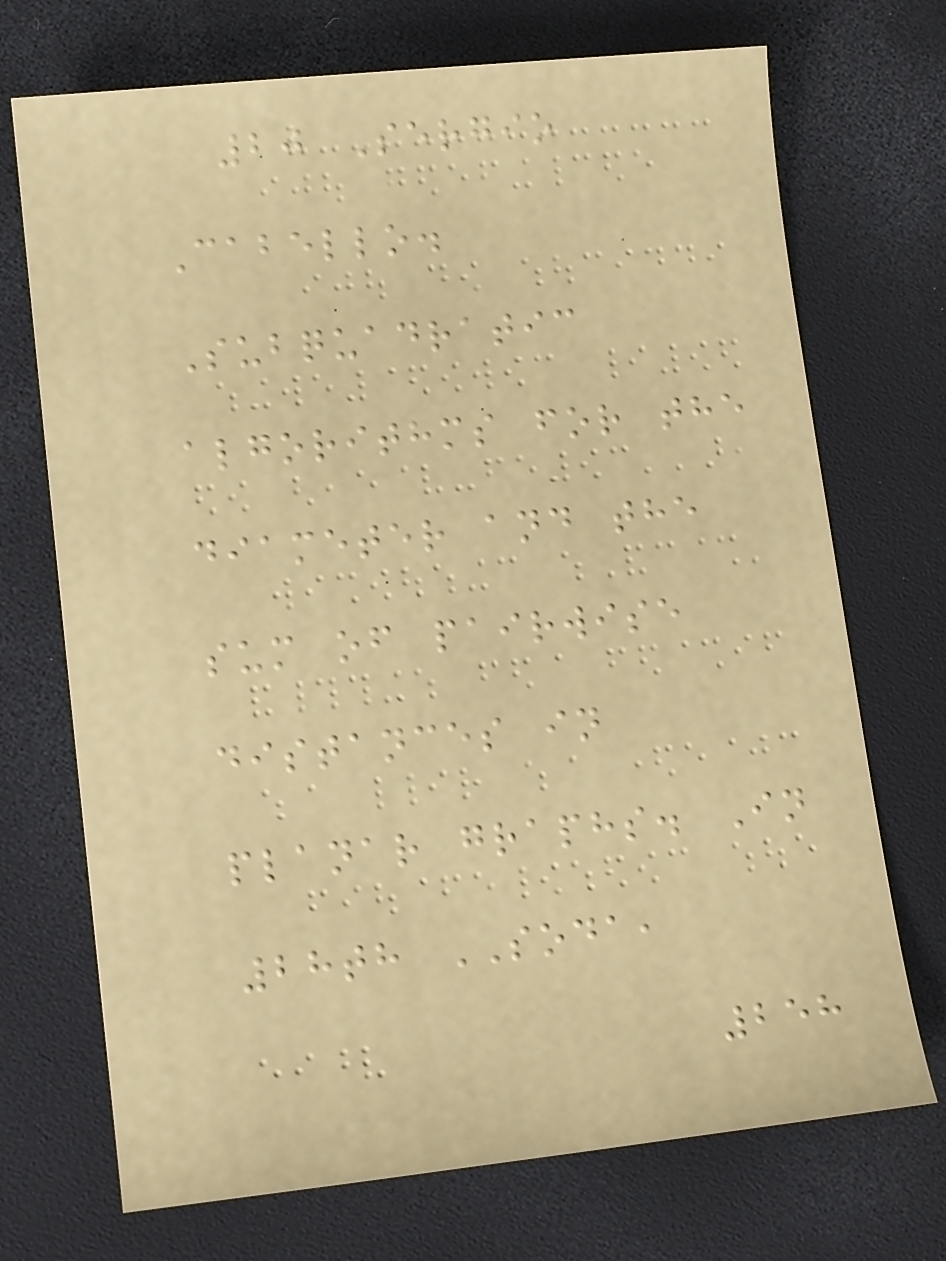20 Sergio
Cabello.
Subquadratic
algorithms for the
diameter and the
sum of pairwise
distances in
planar graphs. In
28th SODA,
258
